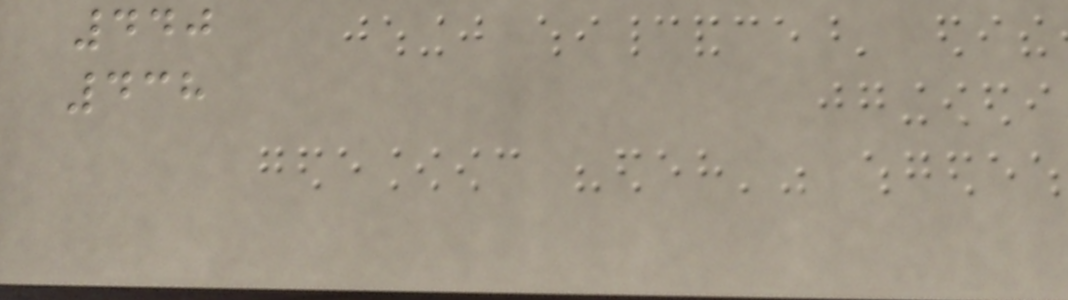440
438
